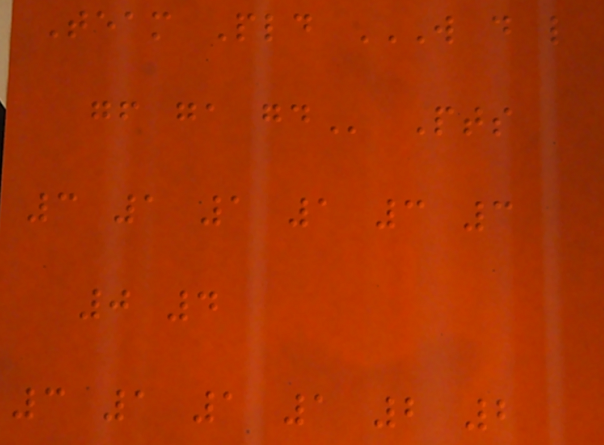Team Pld W D L
GF GA GD Pts
3 1 1 1 3 3
0 4
3 1 1 1 2 2
